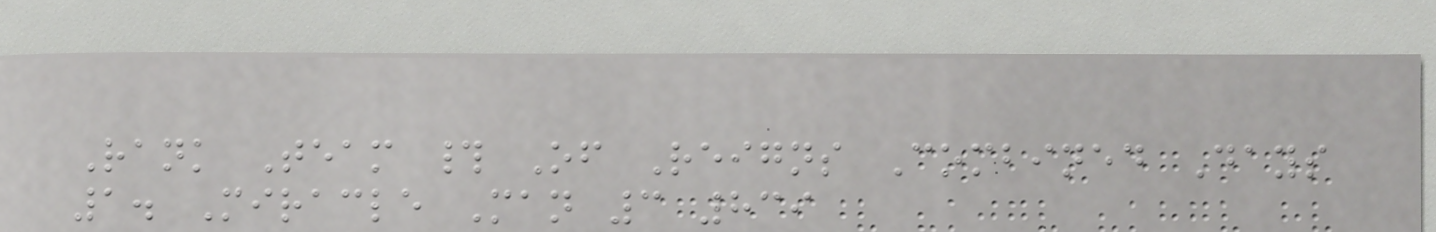Rank Team # Of Reigns Combined Days
1. Miracle Man 3 839
